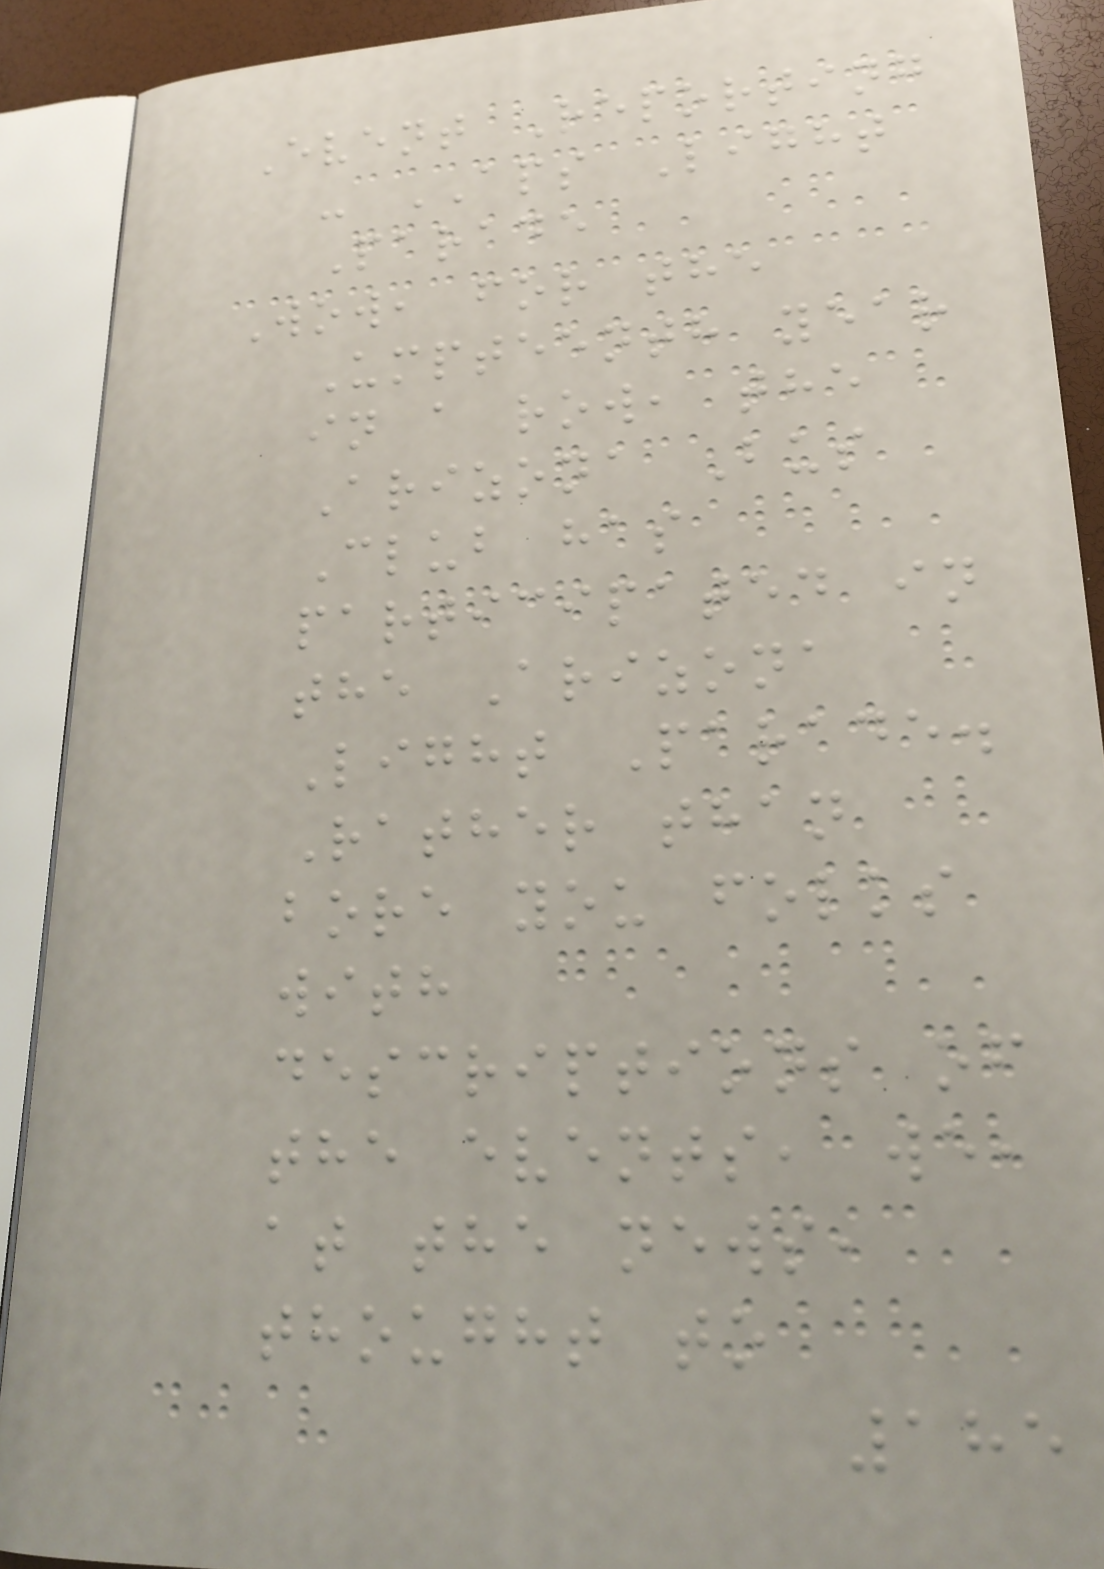Event Reporting
- APS Light
Parade
Wow, for the
Umpteenth year
in a row, the
Arizona Bus
Club has
participated in
the Arizona
Light Parade.
Rather than
bore you folks
with
descriptions of
the events, we,
at the news,
thought to
185
